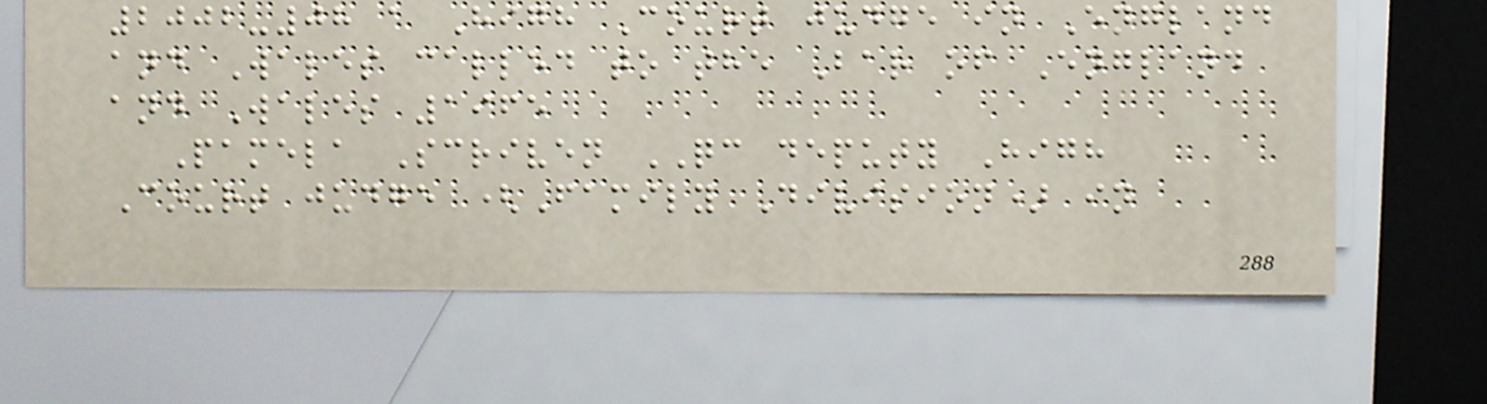2002-08 a High Court judge in England
and Wales called to the Bar of England
and Wales 1965
Pamela Scriven QC deputy High
Court judge (Family Division) in
